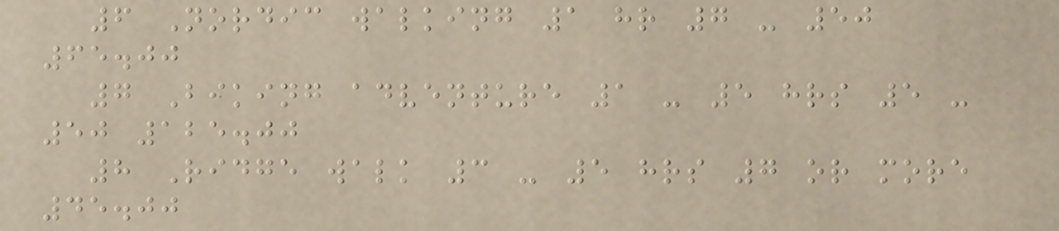6 Nordic walking 1 hr 7 - 50
65.00
7 Biking adventure 1 - 5 hrs 5 -
50 125.00
8 Ridge walk 3 - 5 hrs 7 or more
45.00
